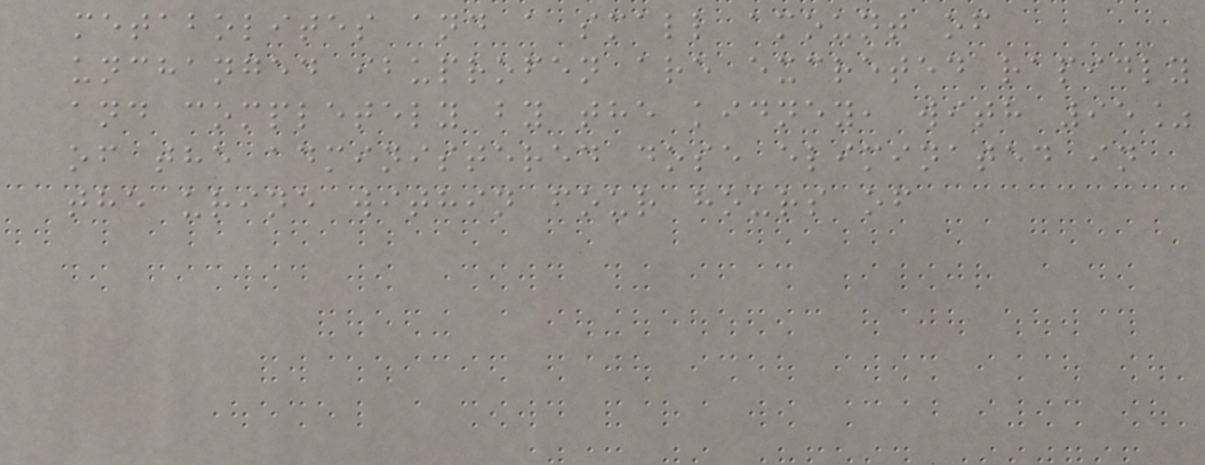metabolites and a small amount of
unchanged ibuprofen are excreted rapidly
and completely by the kidney, with 95%
of the administered dose eliminated in
the urine within four hours of
